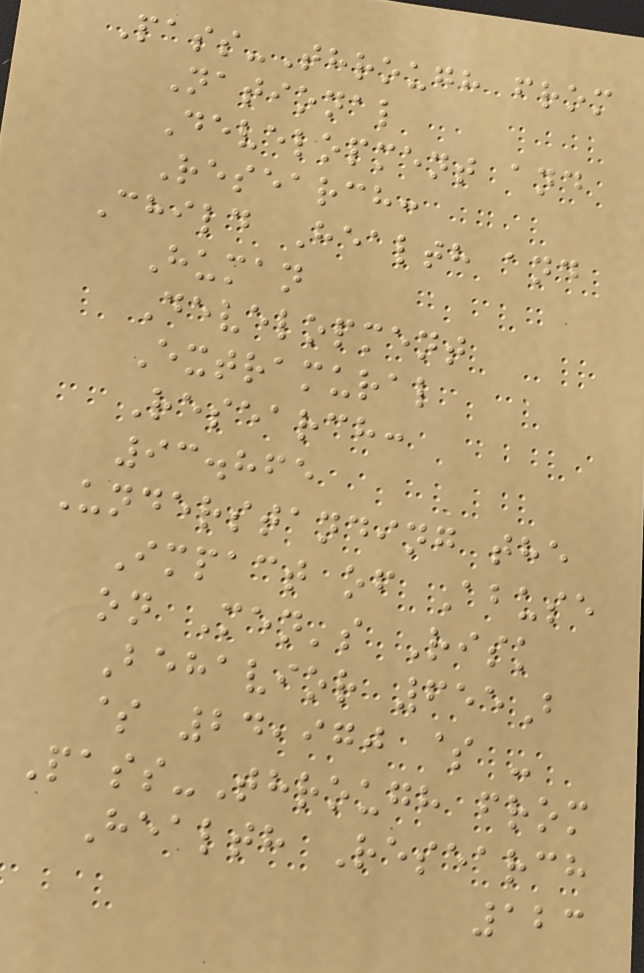Pass-Through from
National
Development and
Research:
Child Health and
Human
Development
Extramural
Research:
93.865
Understanding the
Impact of Abuse
on Men's Risk
Behavior 655B
$ 24,970 $ -
Pass-Through from
Health Research
123
